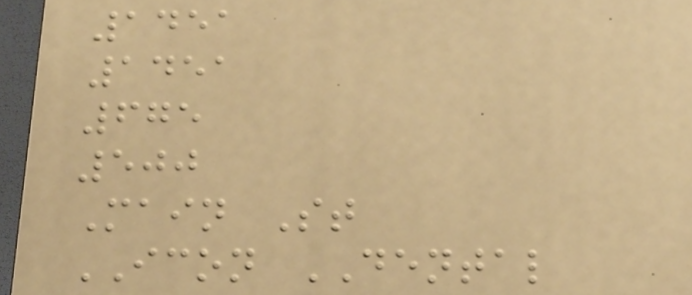1451
1451
675
500
Main St
ICON DENTAL
